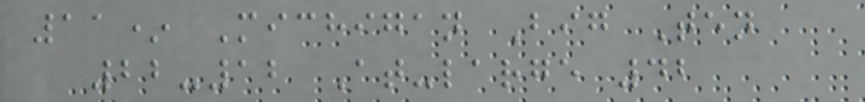11* Michigan Big Ten
22-12 At-large 42
